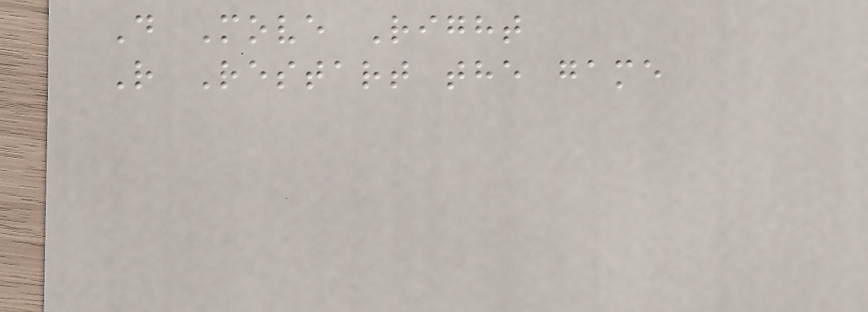D Move Right
R Restart the game
